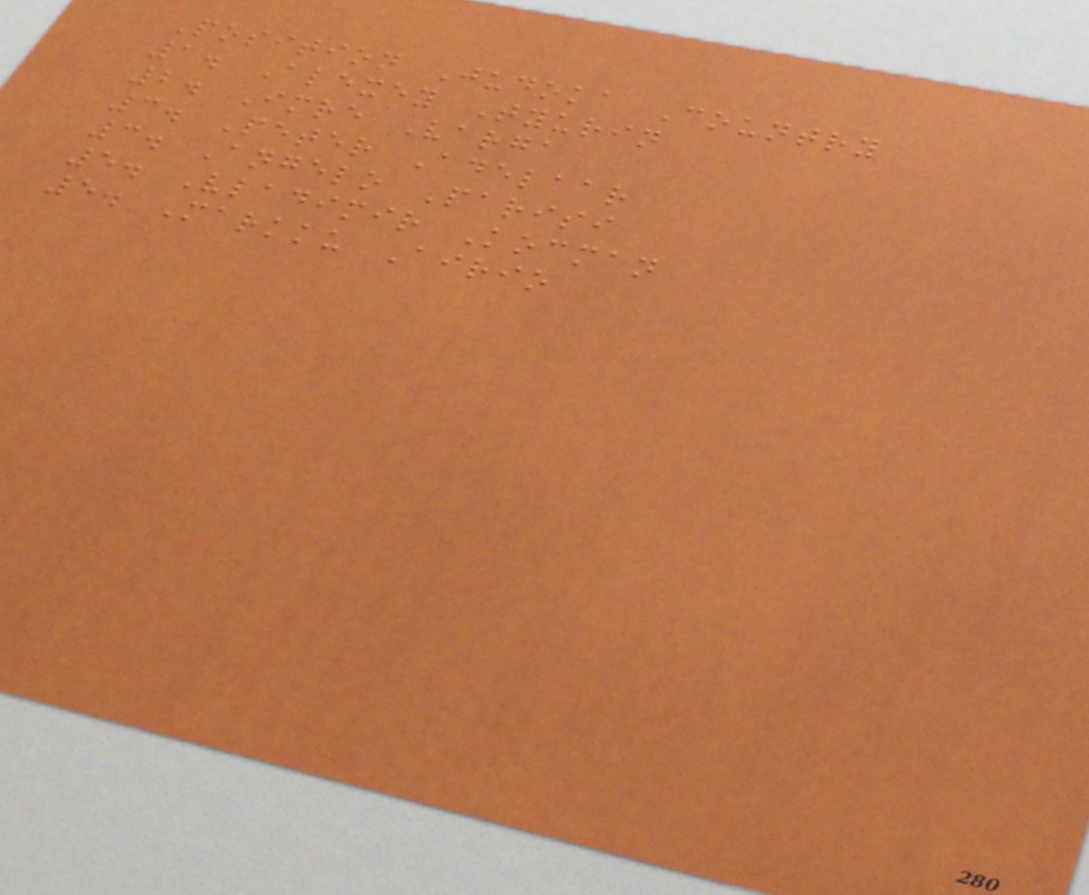Position Judoka Country
1. Alexey Tyurin
2. Imre Varga
3. Peter Adelaar
3. Angelo Parisi
5. Vladimir Kocman
5. Markku Airio
